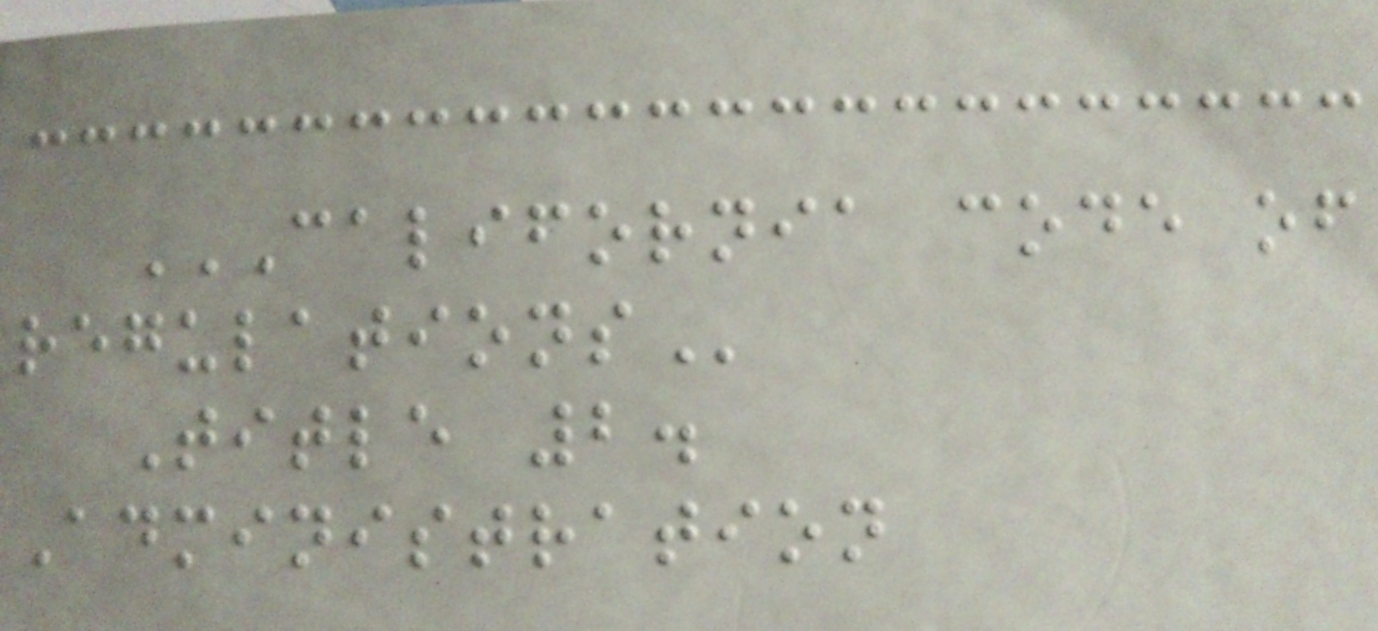CALIFORNIA CODE OF
REGULATIONS
Title 2.
Administration
